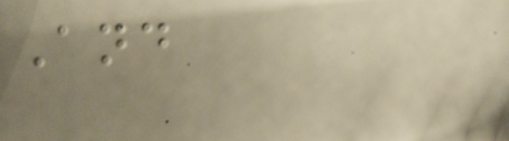And
